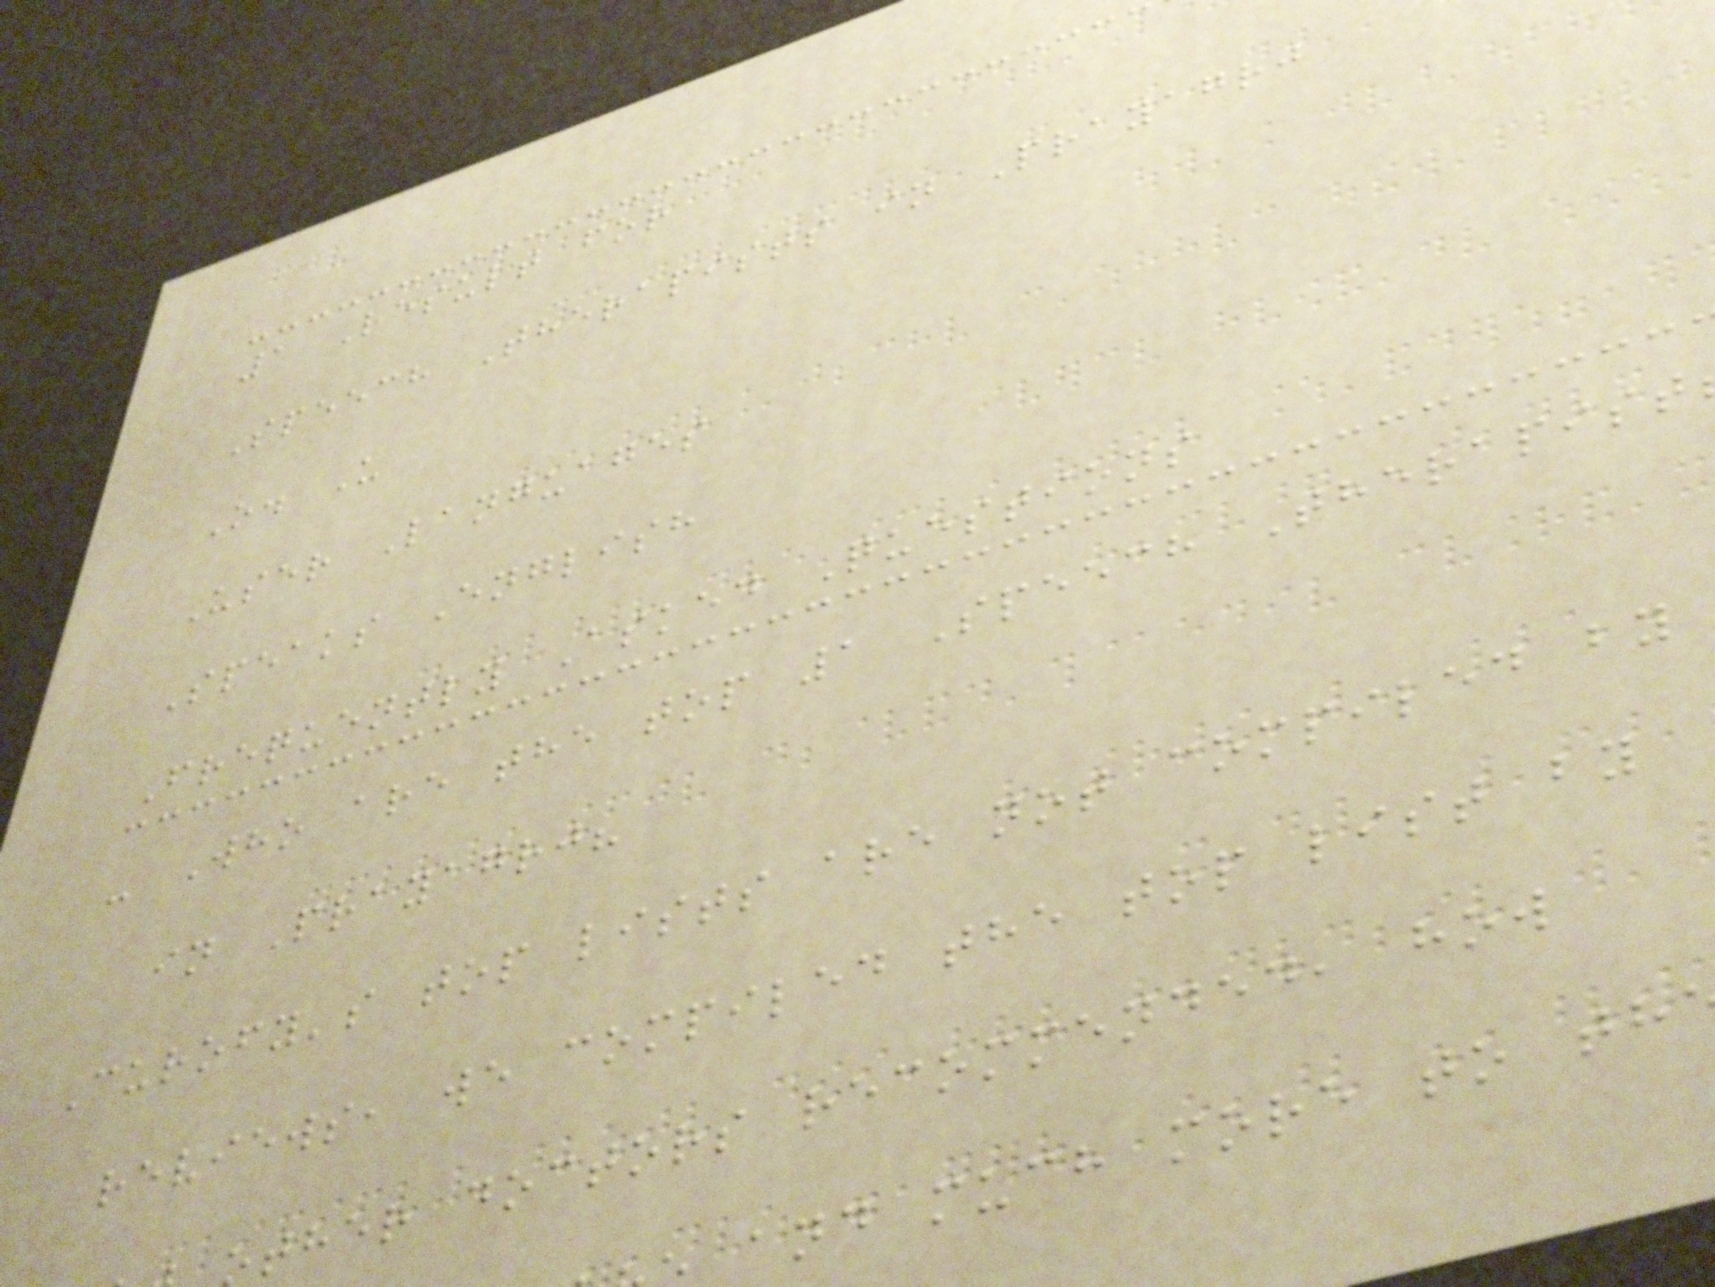1 Result for
Speech Therapists in Prayagrj
O. U
User Languages
Speaks English
Frequently Asked Questions
- Who are the top 1 Speech Therapist
in Prayagrj?
Curofy's top lists are not compiled by
reviews, we compiled the top list by
ther doctors recommended, how
and much more to th
